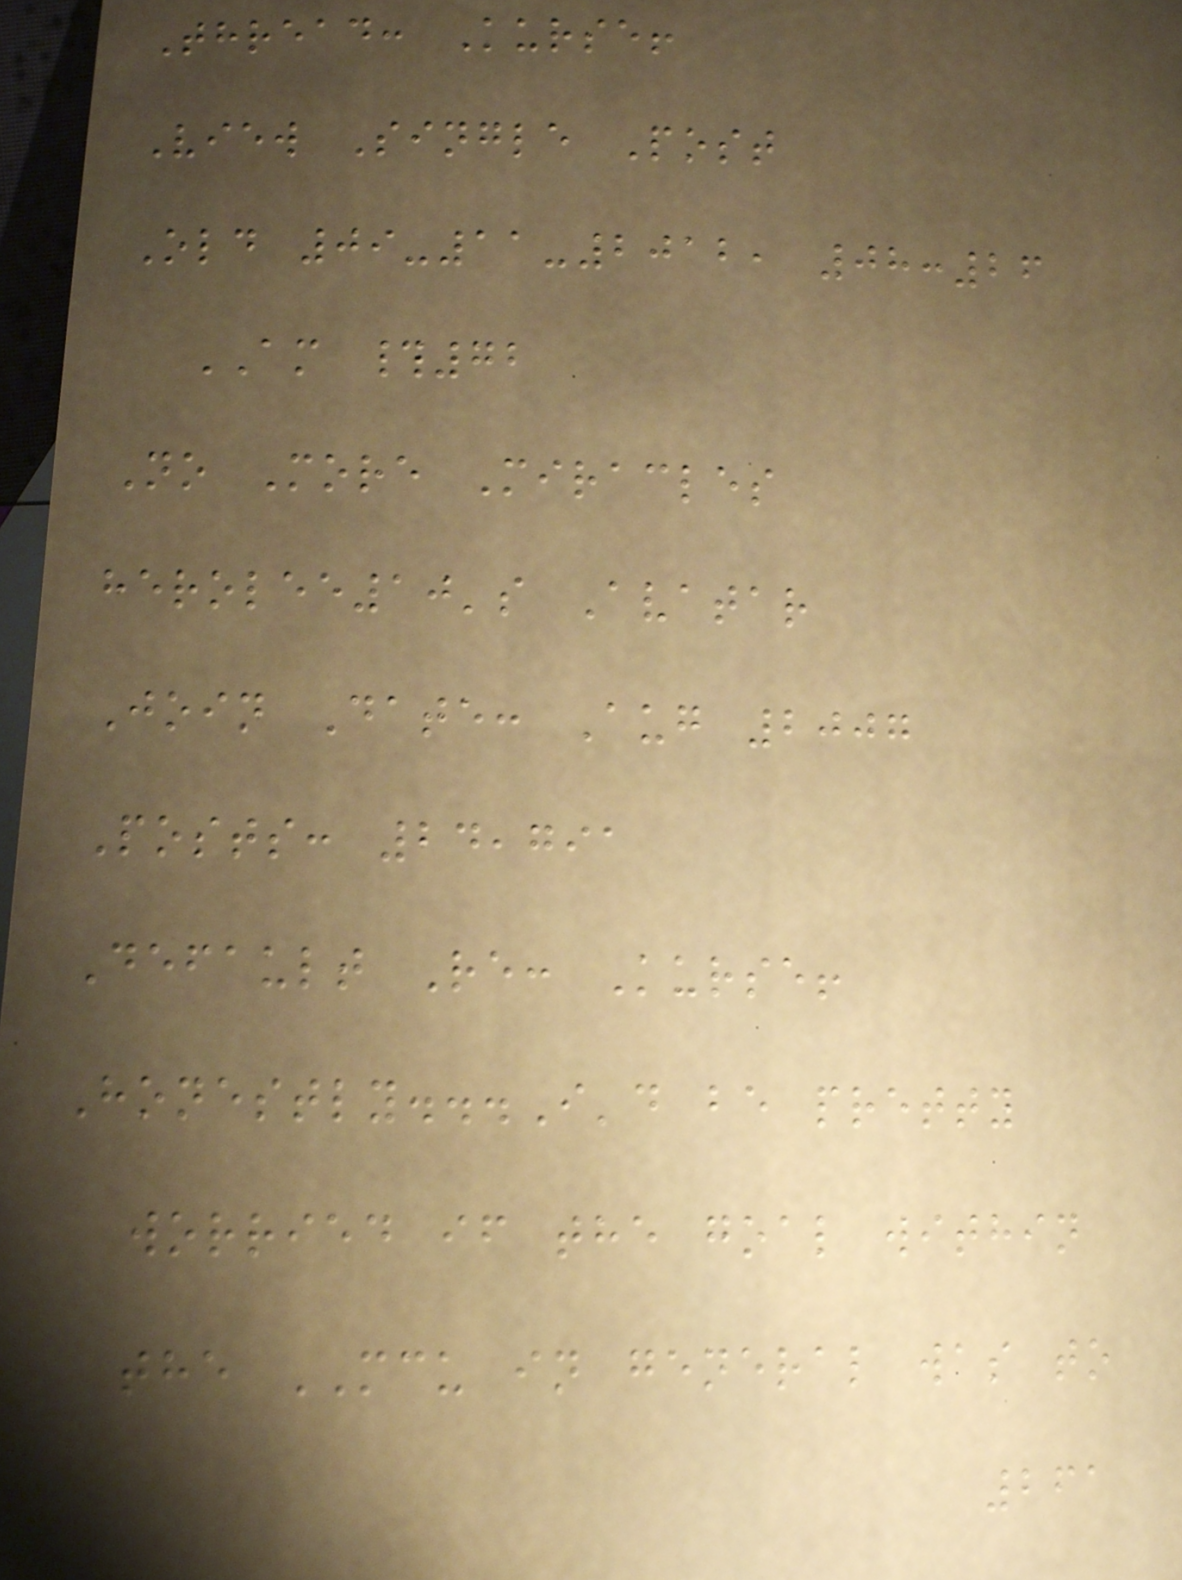Thread: Kurse!
View Single Post
Old 09-11-2012, 08:26
AM #72
No More Miracles
herolee10's Avatar
Join Date: Aug 2007
Posts: 24,791
Default Re: Kurse!
Honestly...I'd be pretty
worried if the goal within
the MCU in general was to
261
